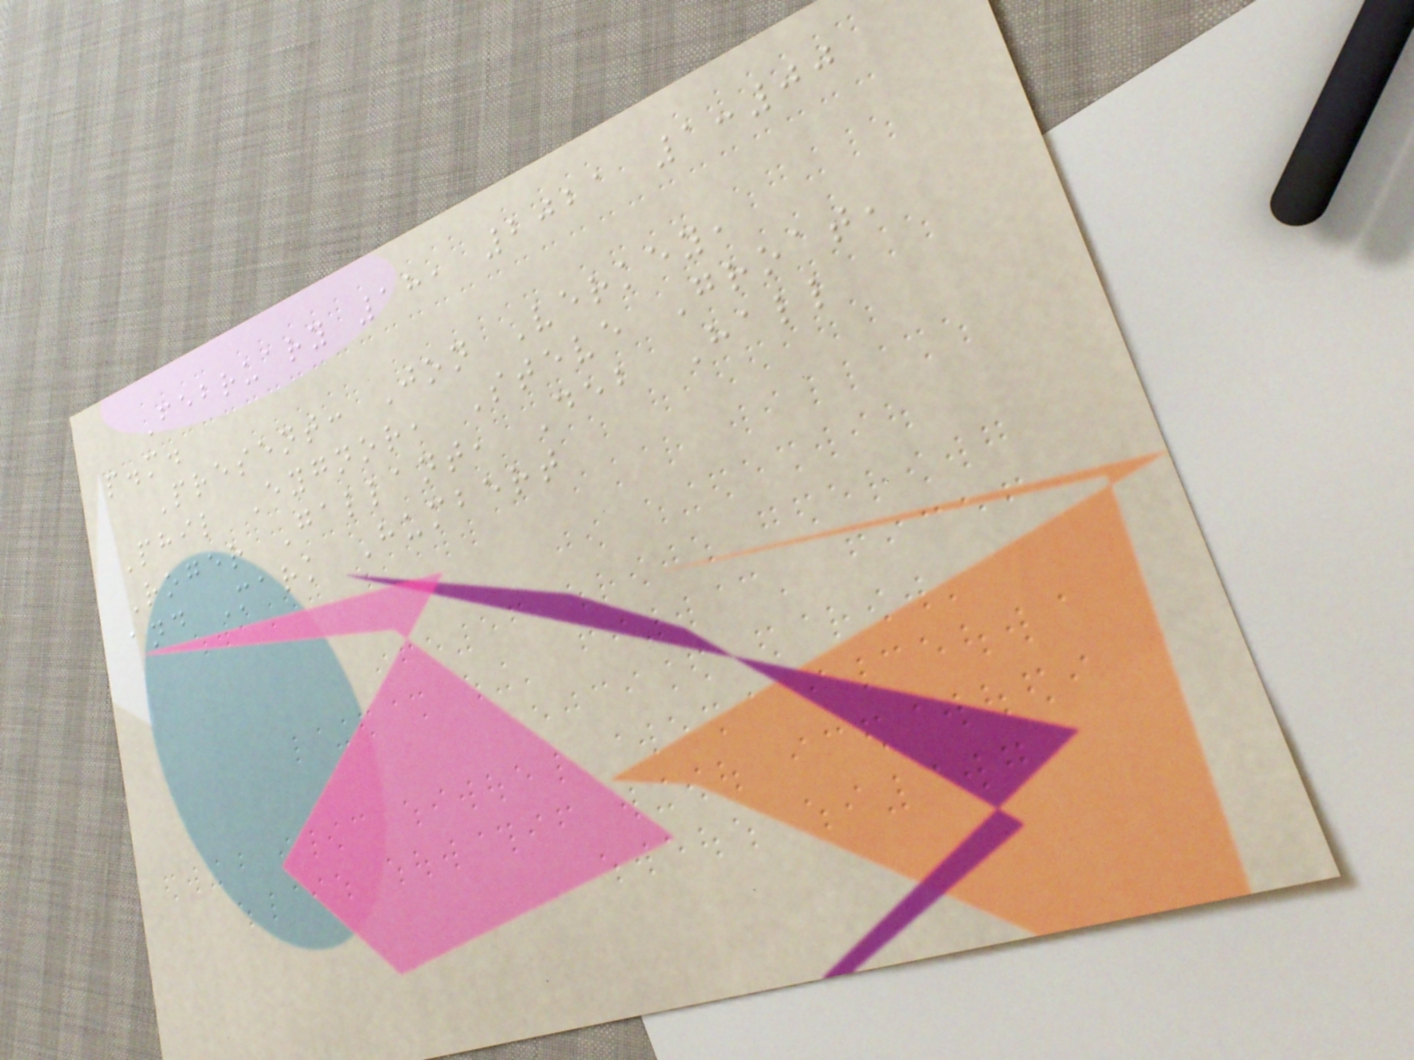February 18, 2021 1:00
p.m.
Present: Jon Verkey,
Phil Eygnor, Steve Groat,
Roger Gallant, Deb Hall
and Mark Humbert
